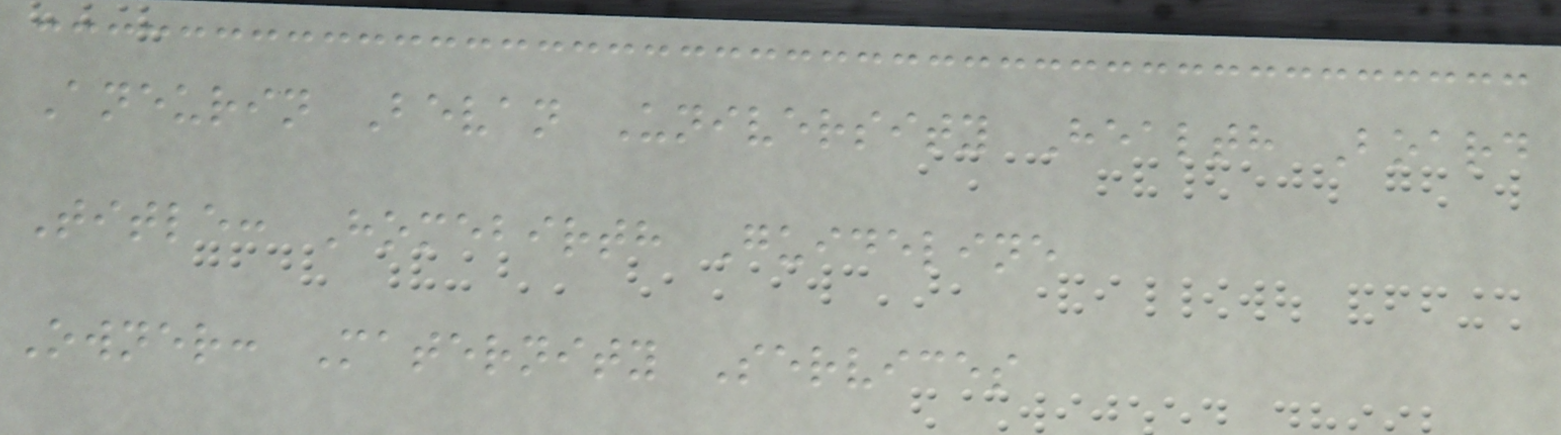Aneurin Bevan University Health Board
Title: Homebirth Guideline
Owner: Maternity Services
